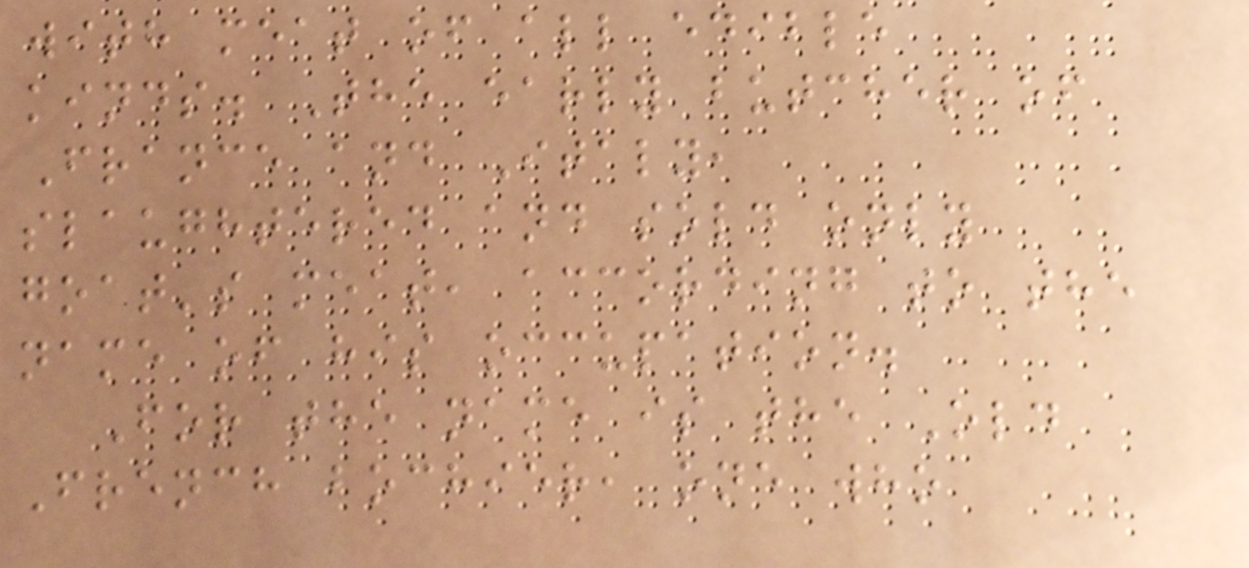with meat of all edible
kinds. The early butcher of
France and Italy,
slaughtered and sold only
goat's meat, according to the
name of his occupation.
For the name is the Old
French bochier, one who
